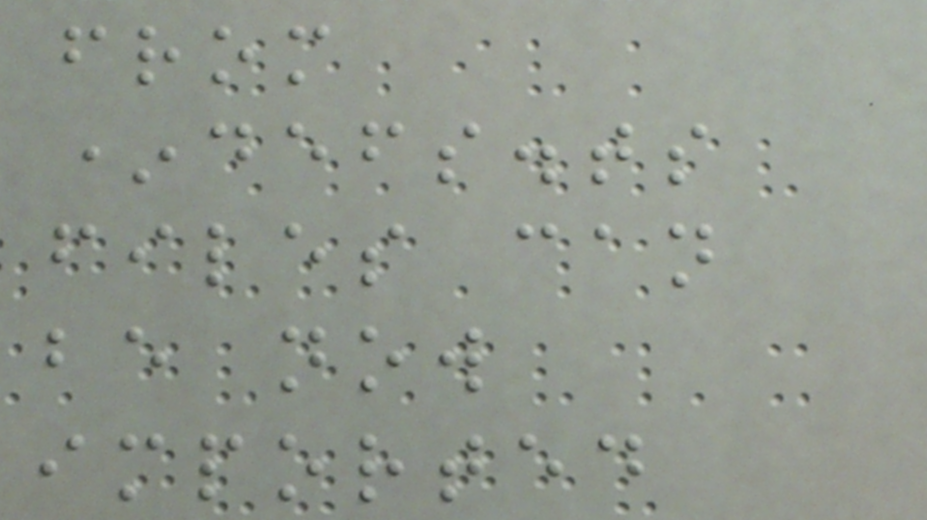from
*defs.ts
files can
be now
imported
